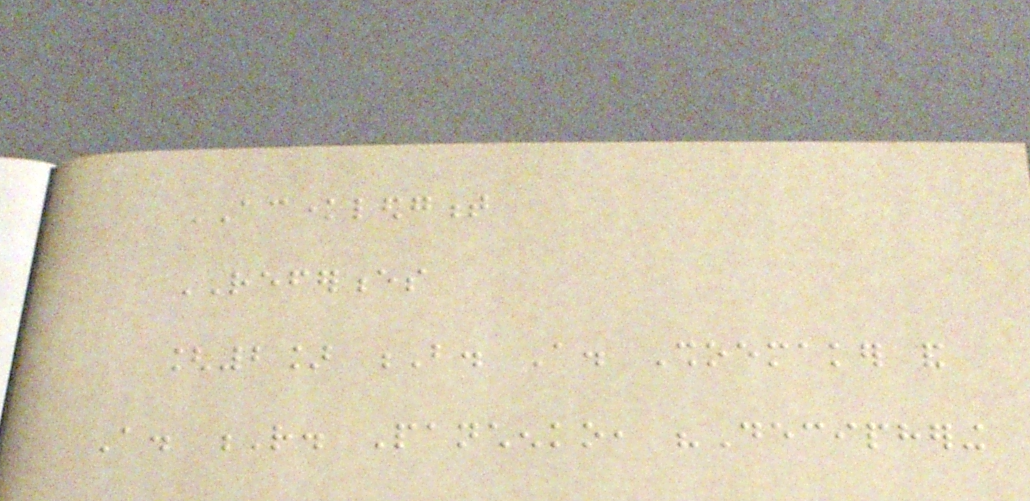ACKNOWLEDGMENT
REFERENCES
[2] B. A. Shoemaker and
A. R. Panchenko, "Deciphering
